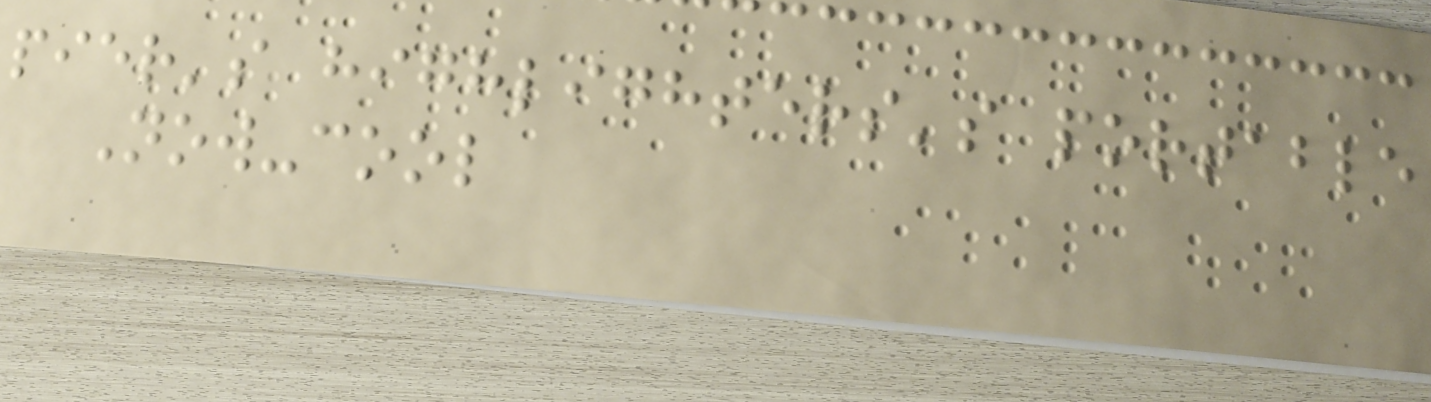pier's highlighters's portable
Now-cool
